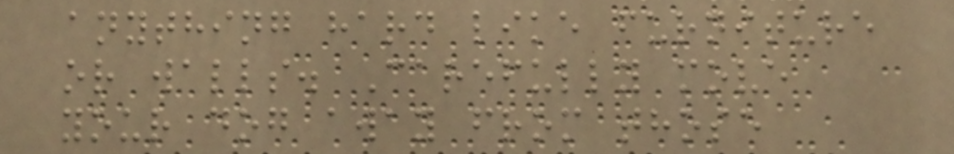anything hard like furniture
or walls. Carefully move
your dog away from those
